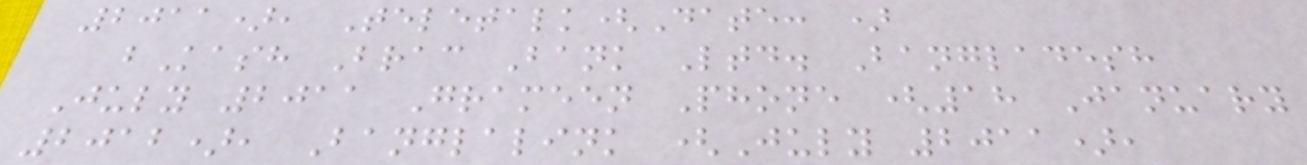2011), Teletalk(Date: )
bKash Brac Bank Ltd. Bangladesh
July 2011 Grameen Phone (18 January
2012), Banglalink (July 2011),
